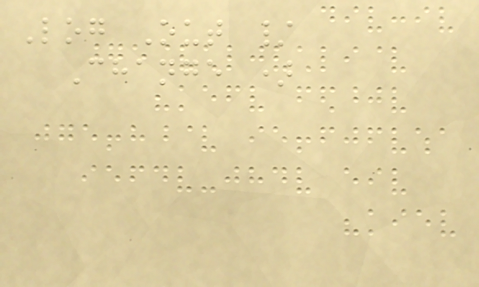Log Out /
Change )
